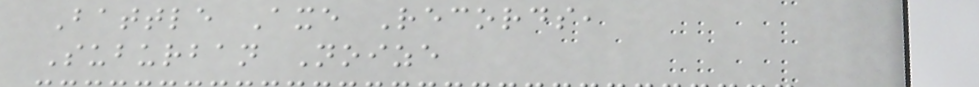Battle Axe Records,
Suburban Noize
